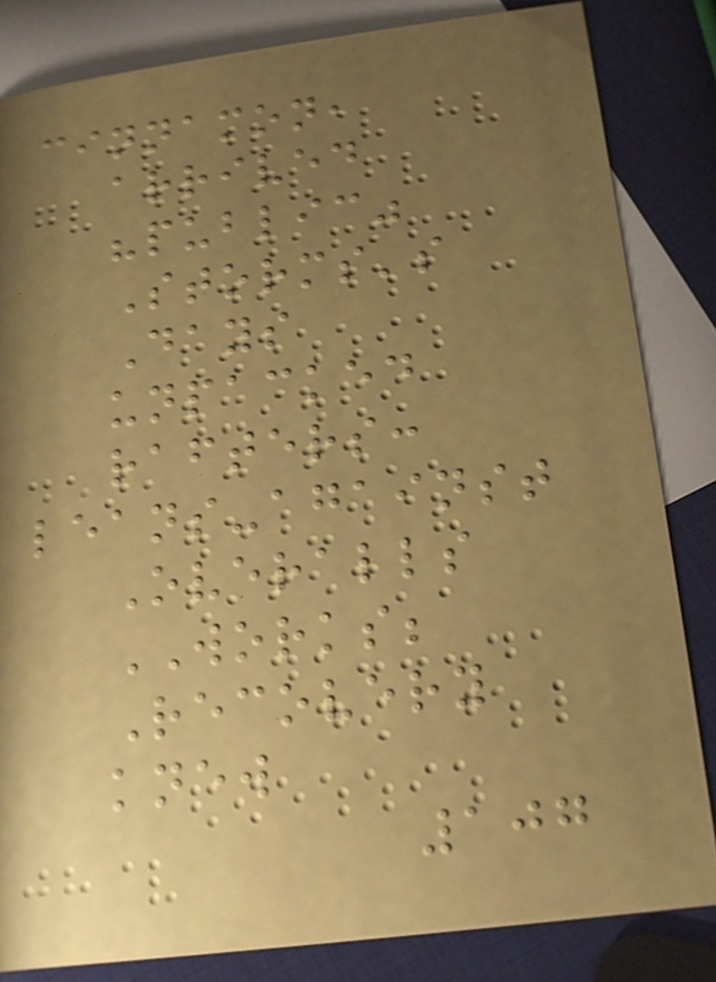cinnamon,
arrived
"public"
Storms's
Days
unpacked
rafters:
leans-against
Overalls
WORKS;
Recovery
knew
107
